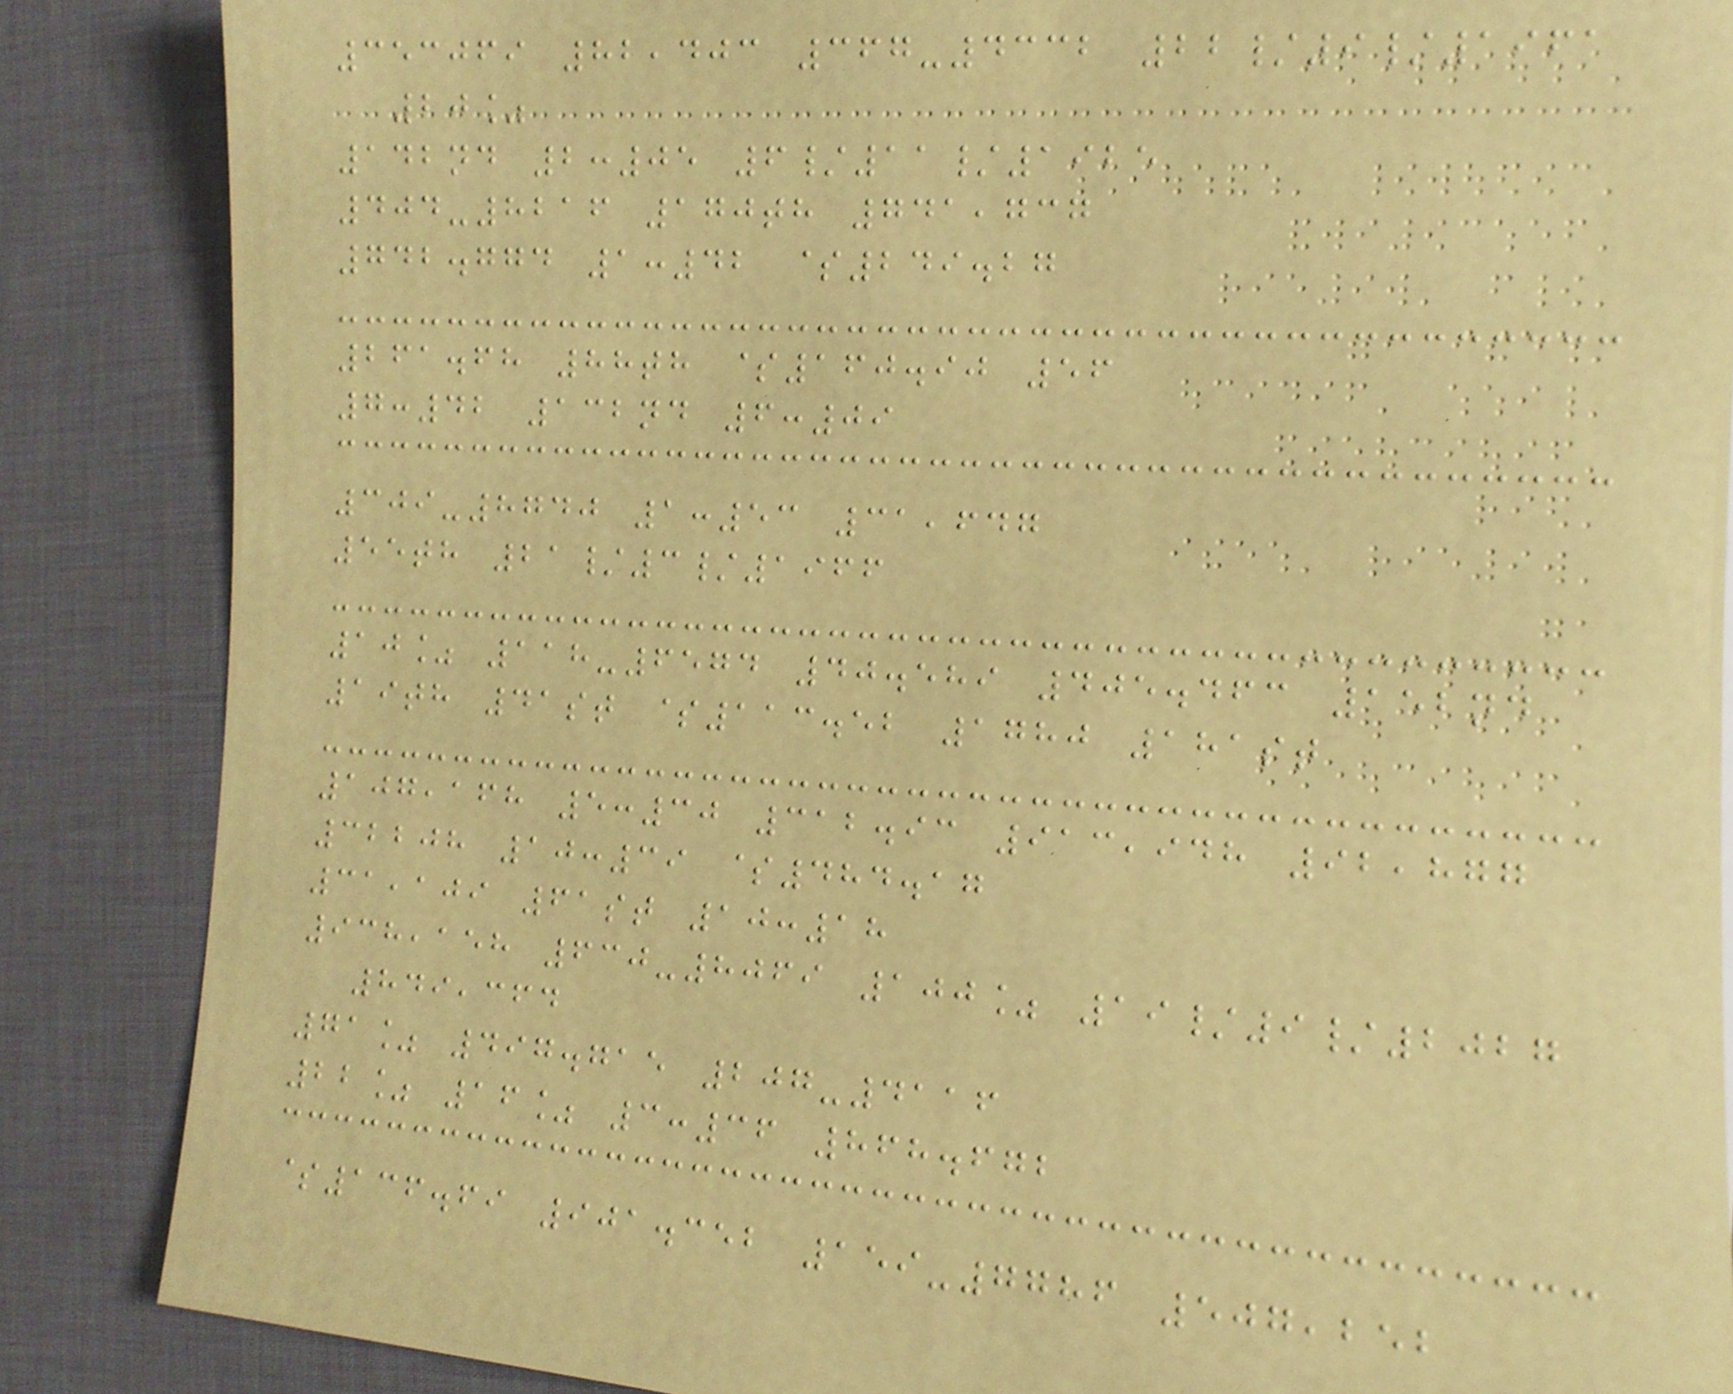353069 82,403 367-4332 22/9/1961
20%
142nd 2:05 6/11/1925
404-8216 170th 741,737
742.774 1:42 $249.27
261.68 88th $160.90 56
7:42 132nd 6:09
309-8740 1:53 31,647
55th 21/3/1966
10% 118-6574 40.589 405.463 152nd
19th 41st $113.52 1780 181st
107,168 5:30 312.93 913,948 92,877
32208 10:39 $484.17
31,109 61st 10:18
938,158 630-8069 100% 19/9/2027
849,364
71% 497.715 207-4116
22% 16% 3:36 868.672
$136.69 901.352 159-7786 507,252
